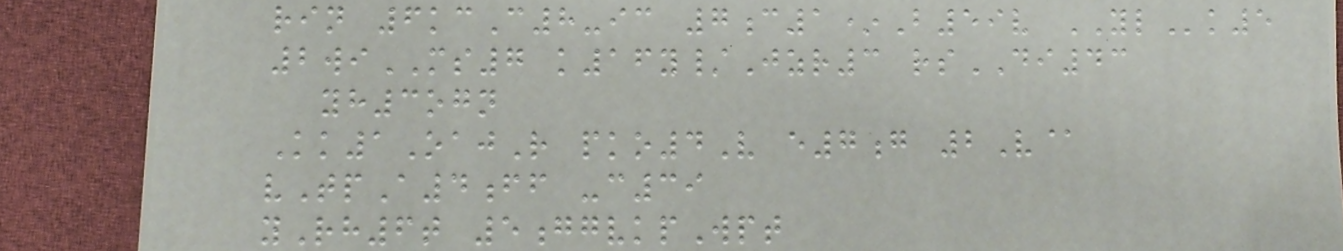rin 6kcC8-ic 7c1*B59v YLk5
2wiMS7 k16y/Jzr3 rsDI43
yh3ogn
Kk1OajR pko4V e7g 2V@
vTpA4ff -c39
yRh6t 5ggvkpWpt
